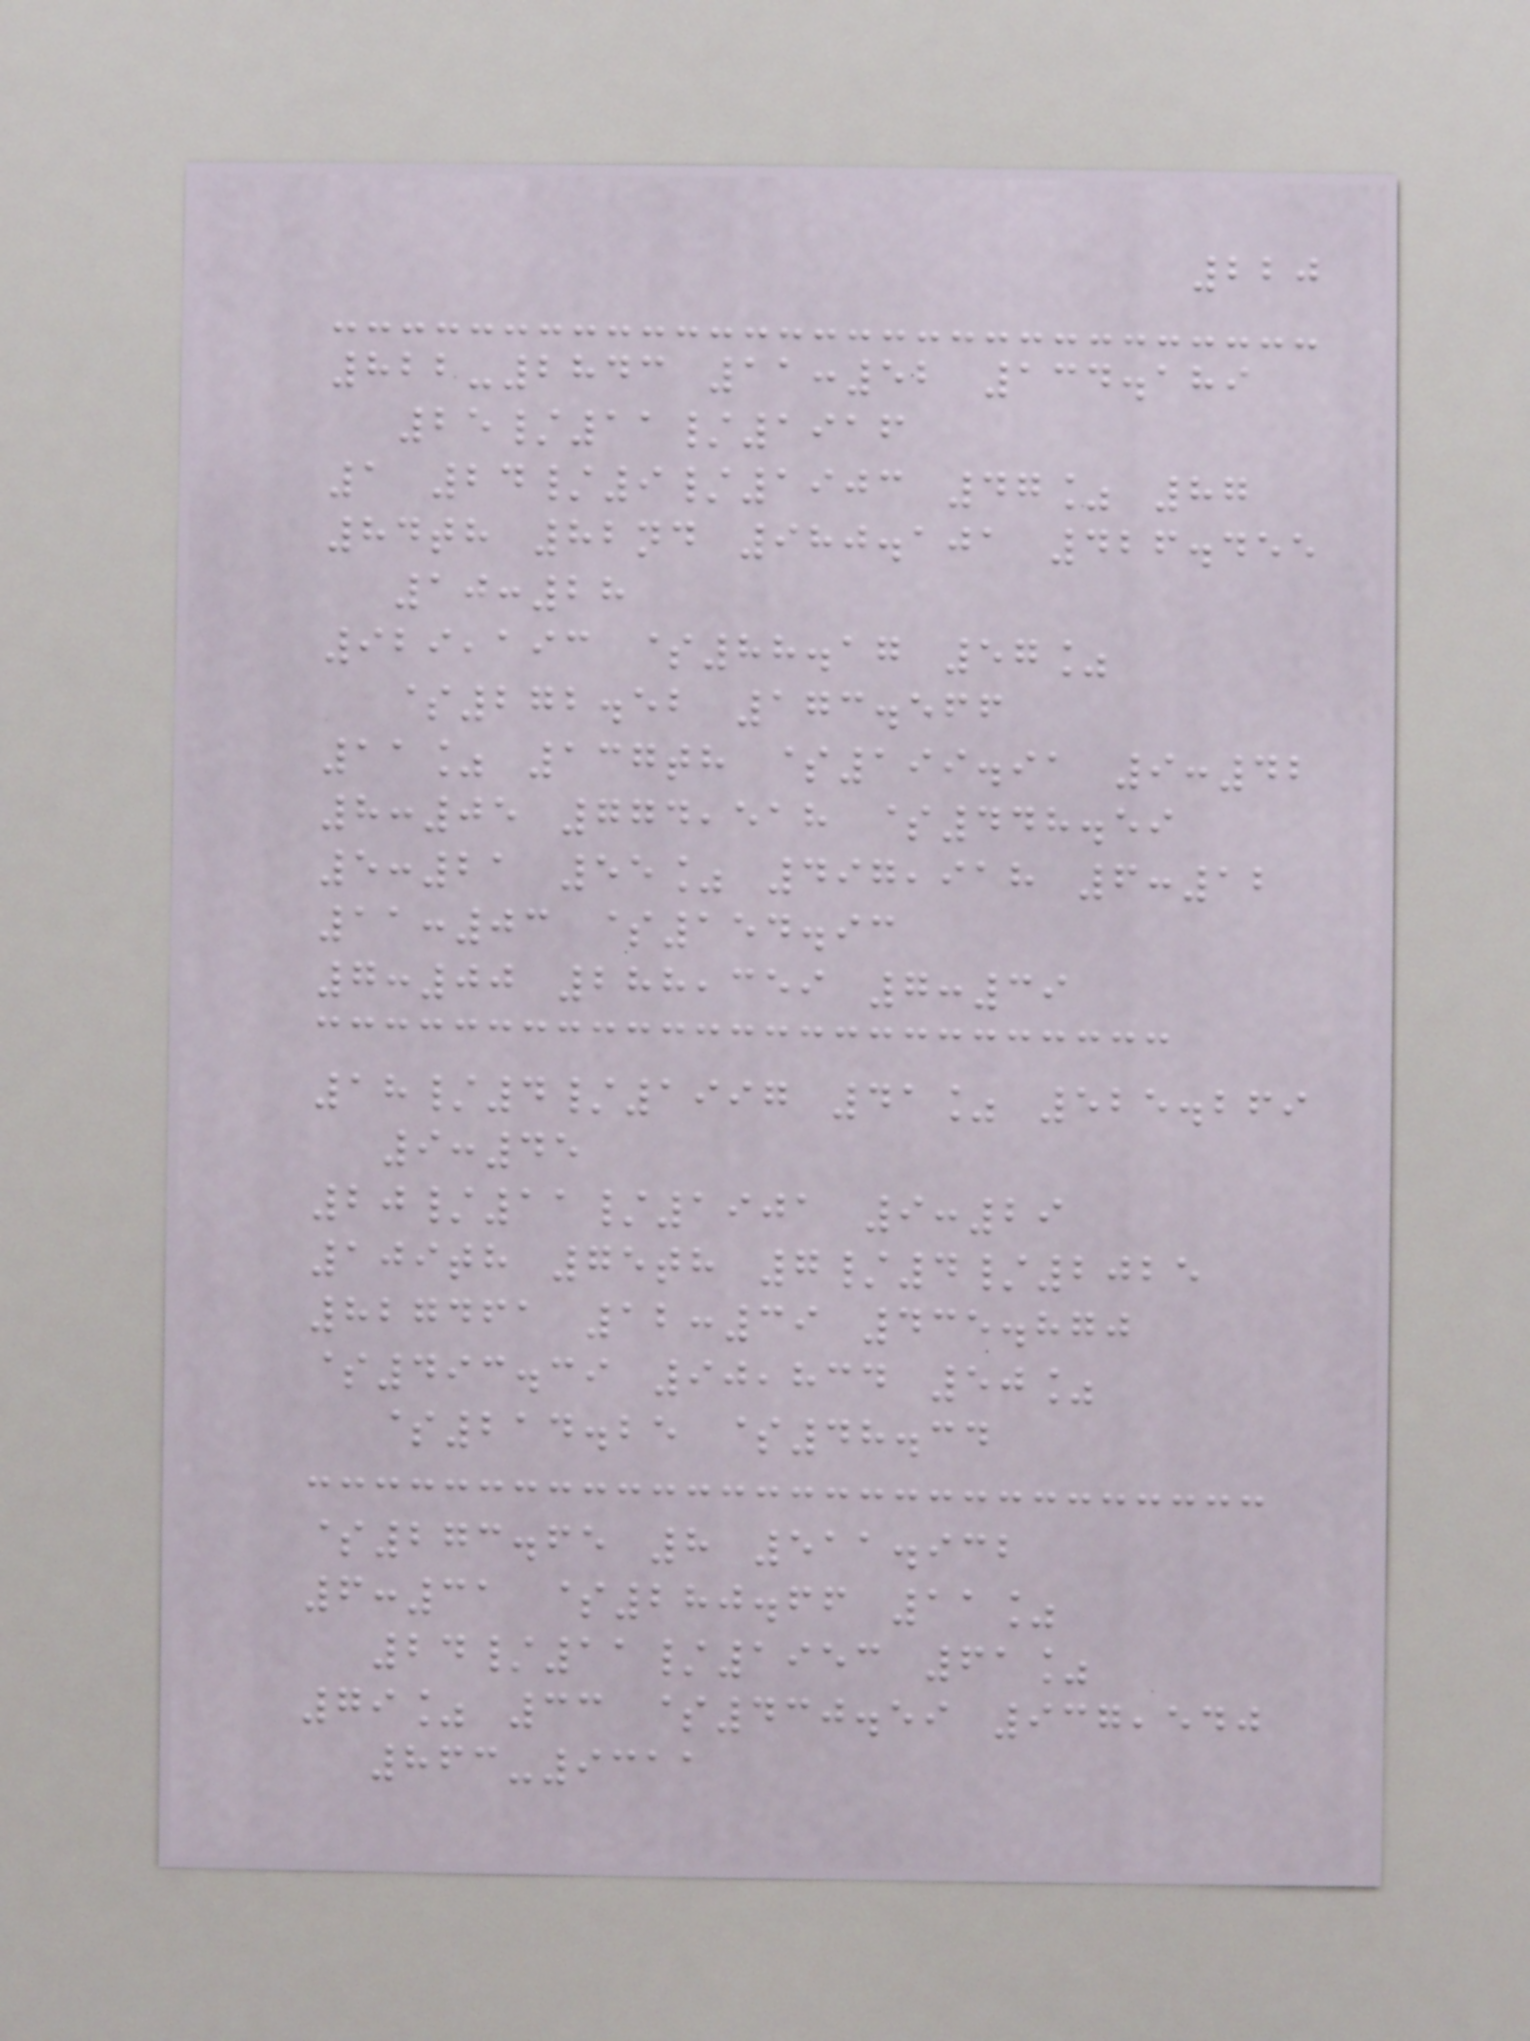220
822-2843 11:52 134.189
25/11/1916
1 24/9/1903 47% 87
84th 82nd 980.101 426.455
10:28
929,193 $88.17 57%
$272.52 173.566
11% 137th $199.91 9:42
8:05 774,518 $448.59
5:21 55% 497,918 6:12
11:03 $154.93
7:00 288,359 7:39
18/4/1997 41% 525.269
9:45
20/11/1901 9:29
109th 75th 7/4/2025
827461 12:39 435.870
$493.39 90,834 50%
$214.25 $48.34
$273.65 8 511.932
6:31 $280.66 11%
24/11/1953 61%
79% 33 $430.59 937,540
863-9311
